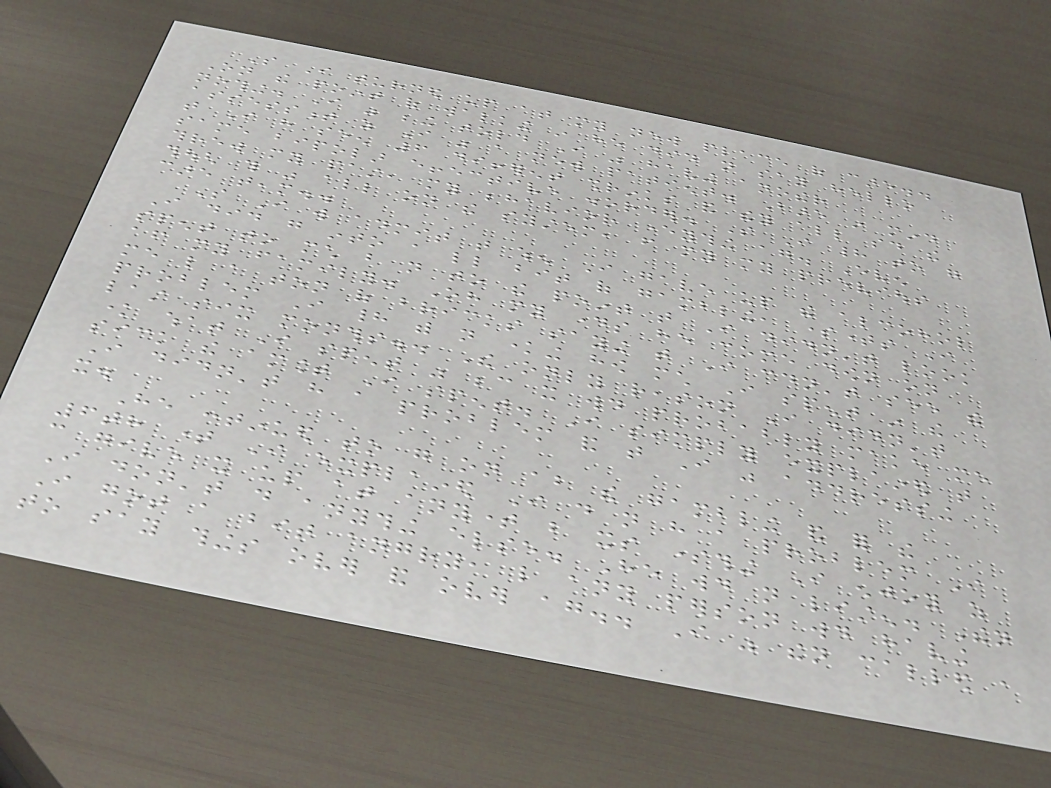So I turned up at my new place of care..
On the point of walking in he did not say hello
nothing. I was being told I was having another
assessment as I was a new patient. Bare in mind
that I have seen 6 different shrinks and they all said the
same bipolar effective disorder. So I had to go
threw my past, my behavior everything again. Even
though this was all on the system, from my my previous
care team..
So I will admit that when I gave up the alcohol
I did go into a little bit of gambling, sometimes I
spent to much but not to the point that I didn't look
after my family. Oh my days he come down on
me like a ton of bricks saying that I couldn't see the
problem I had with not knowing how much I spent in the
last six months.. The only reason I didn't
know what I spent was because it would probably make me
sick the amount I spent. I simply explained that
I didn't have a problem and that I was addressing
it.
He continued to go on about the gambling and for the
6th time I explained I do not have a problem I
can give it up at anytime but its something I enjoy as
I don't do anything else. He would not listen. Then
I got a bit angry, like any person would having
to say things over and over again.. I was then called a
